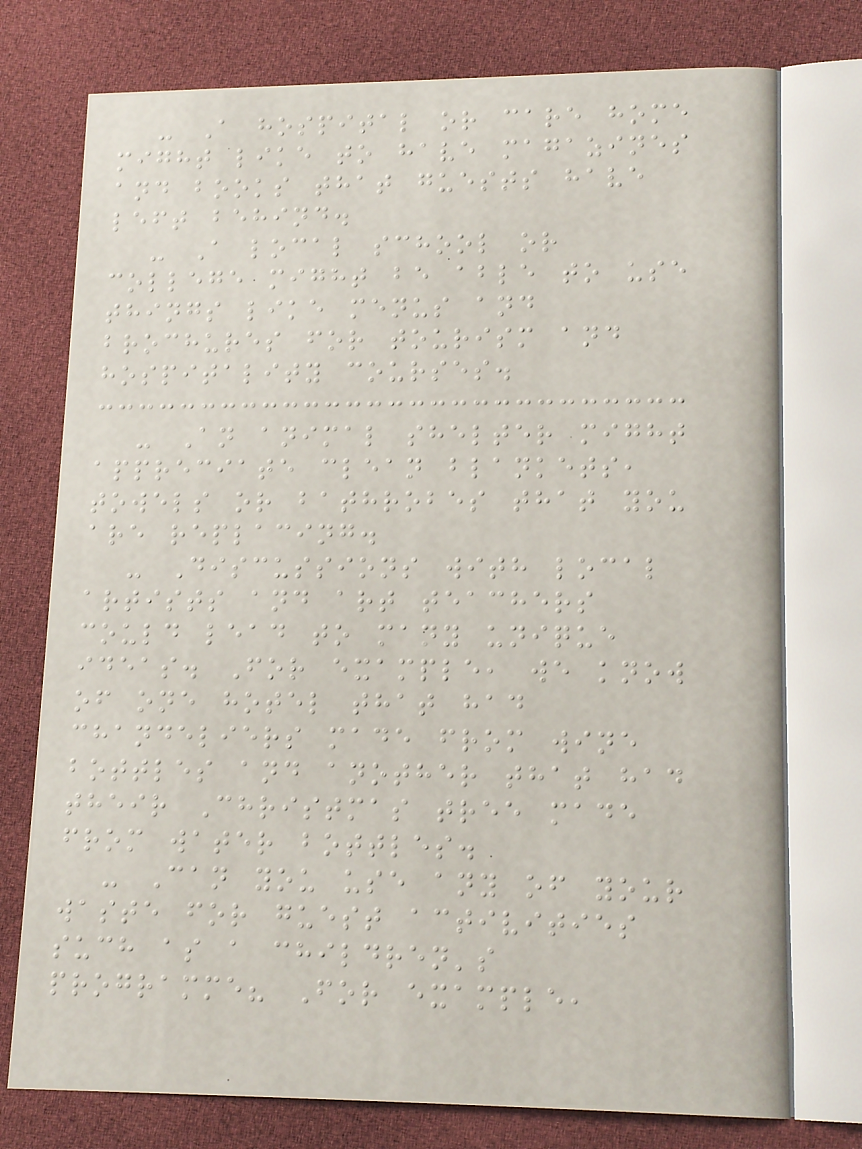- A hospital or care home
might like to have magazines
and books that guests have
left behind.
- A local school or
college might be able to use
things like menus and
brochures for tourism and
hospitality courses.
- An animal shelter might
appreciate clean blankets,
towels or bathrobes that you
are replacing.
- Discussions with local
artists and art teachers
could lead to many unique
ideas. For example, we know
of one hotel that had
chandeliers made from wine
bottles and another that had
their Christmas tree made
from water bottles.
- Can you use any of your
waste for guest activities
such as a children's
programme? For example,
